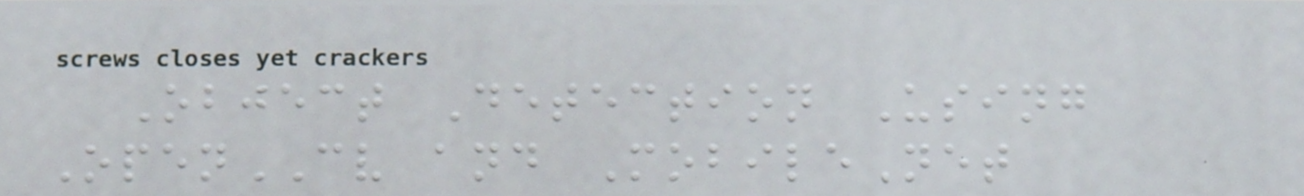Object Detection Using
OpenCV and MobileNet
